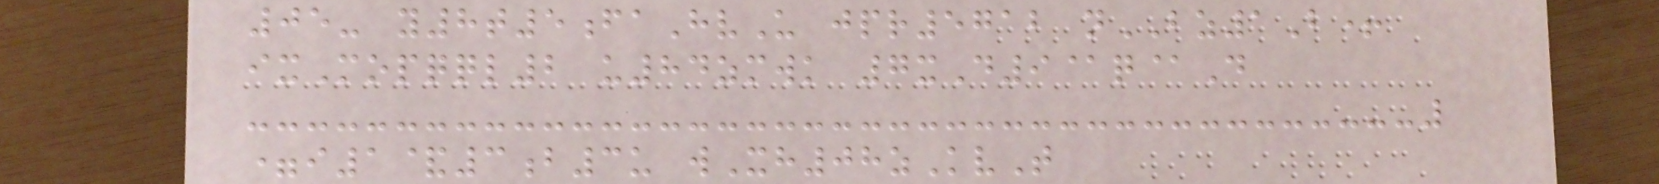05- y8t5faHvU jpr5712 nBZ1B+
ixMopqql2 u84zmwk 7xD9@q@D
=i1&3b3u wXh08zKvT
